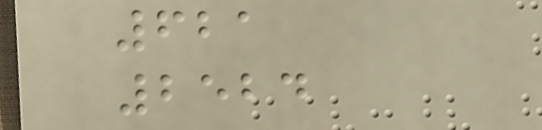621
2524
